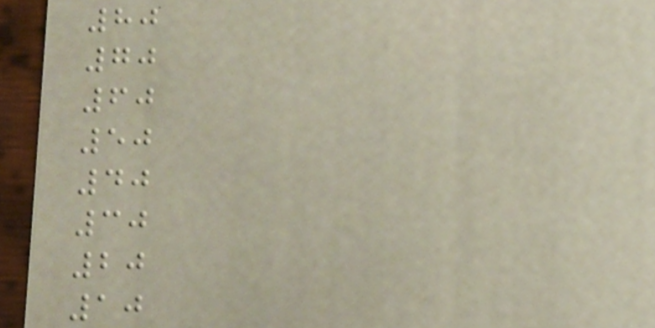80
70
60
50
40
30
20
10
